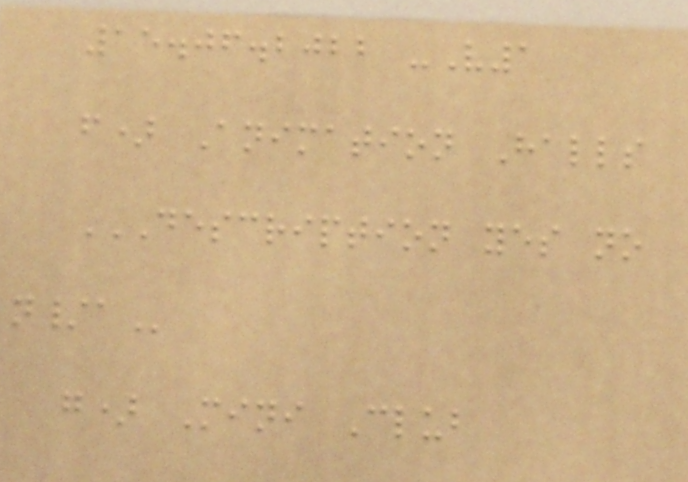15.06.2022 -V1
f) Animation Halls
DESCRIPTION YES NO
N/A
g) Mini Club
